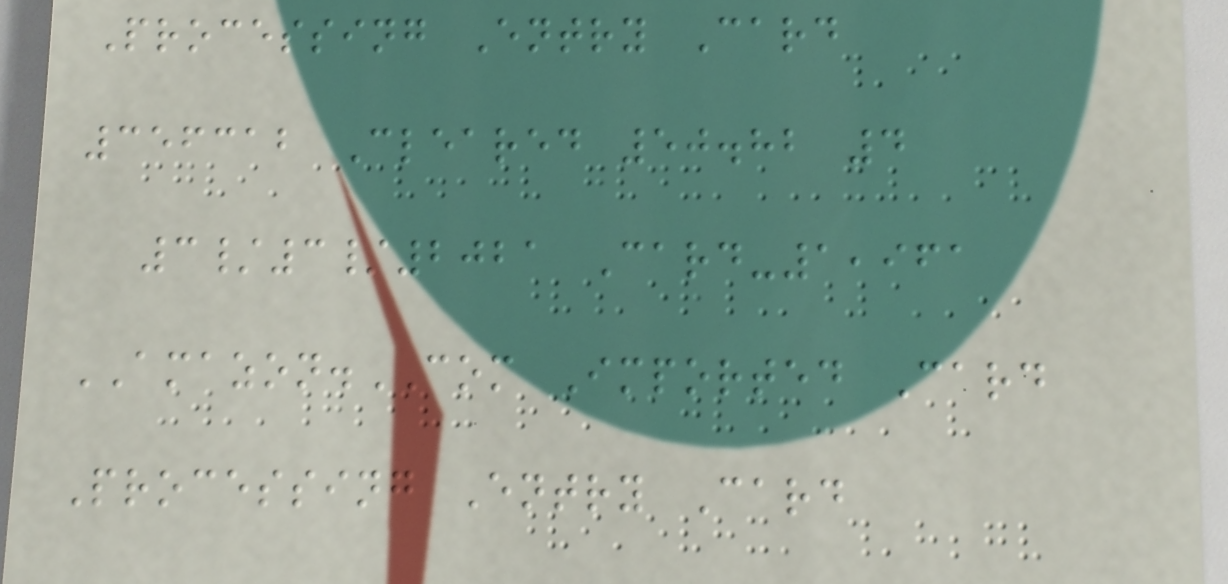Processing Entry Card
356312 Cleared 50.82 4
3/3/2021 Card-1,961
AMAZON.COM Imported Card
Processing Entry Card
